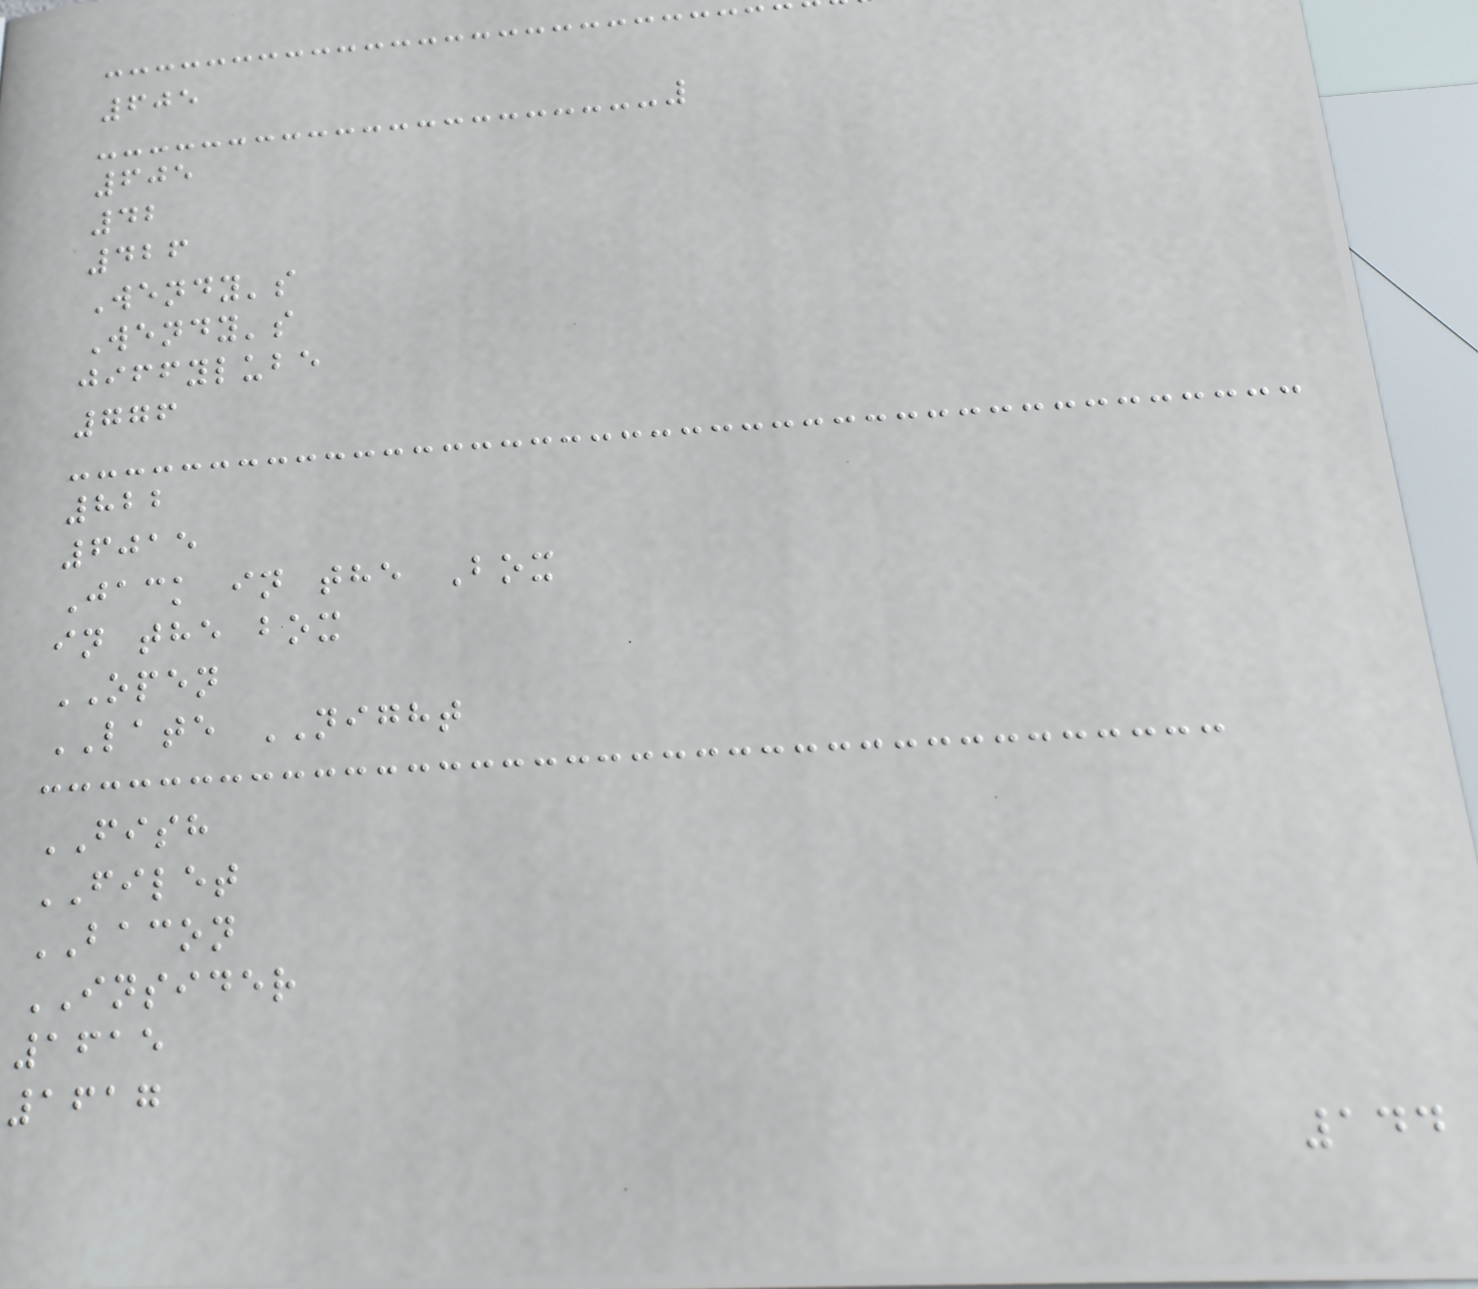605
605
42
426
Wendy's
Wendy's
jiffylube
776
822
6015
Jack in the Box
in the box
OPEN
LATE NIGHT
FISH
FILET
BACON
INSIDER
1615
1617
144
